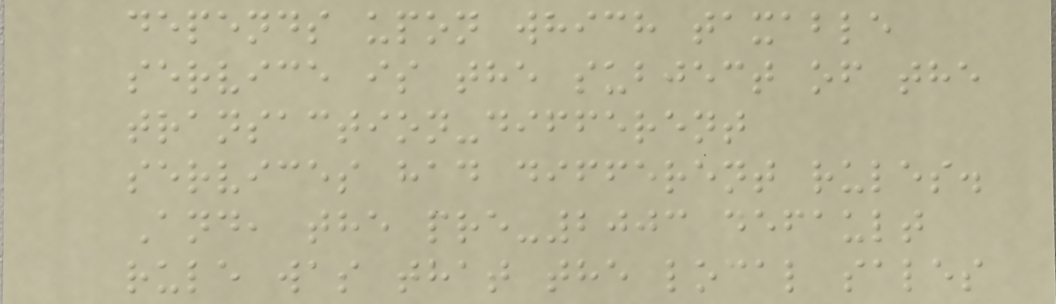depends upon which taxable
service is the subject of the
transaction-different
services had different rules.
And, the pre-2003 default
rule was that the local sales
